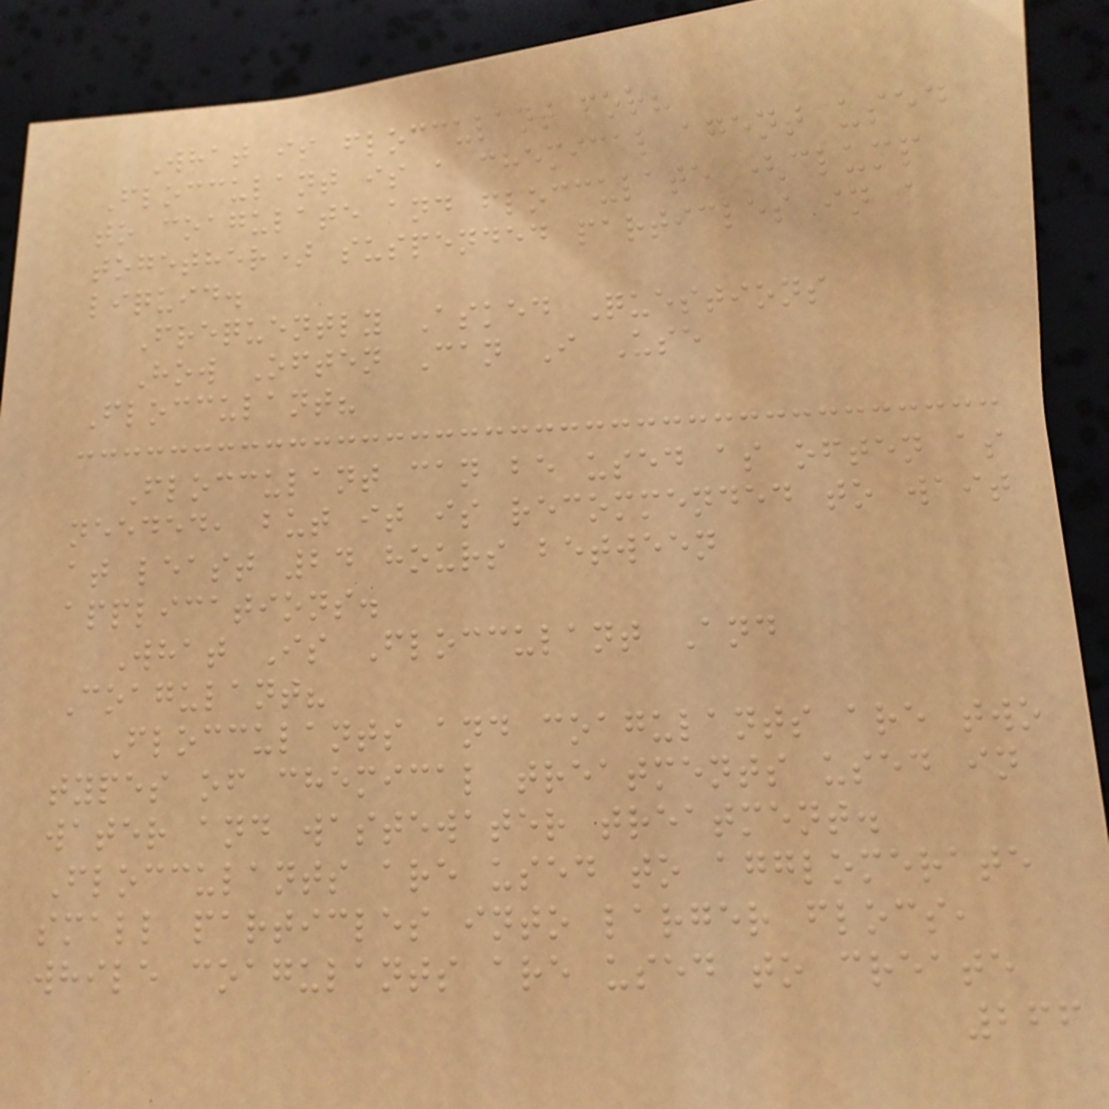What is flocculant for?
Flocculant is a chemical agent used
to coagulate and flocculate (clump
together) suspended particles in a
liquid.
Frequently Asked Questions
How Often Can I Use
Flocculant?
Flocculant can be used as often as
needed, but it is recommended to wait
at least 24 hours between
applications.
What Is Flocculant And
Coagulant?
Flocculants and coagulants are two
types of chemical treatments used in
water and wastewater treatment.
Flocculants are used to agglomerate
small particles into larger flocs,
while coagulants are used to create
266
